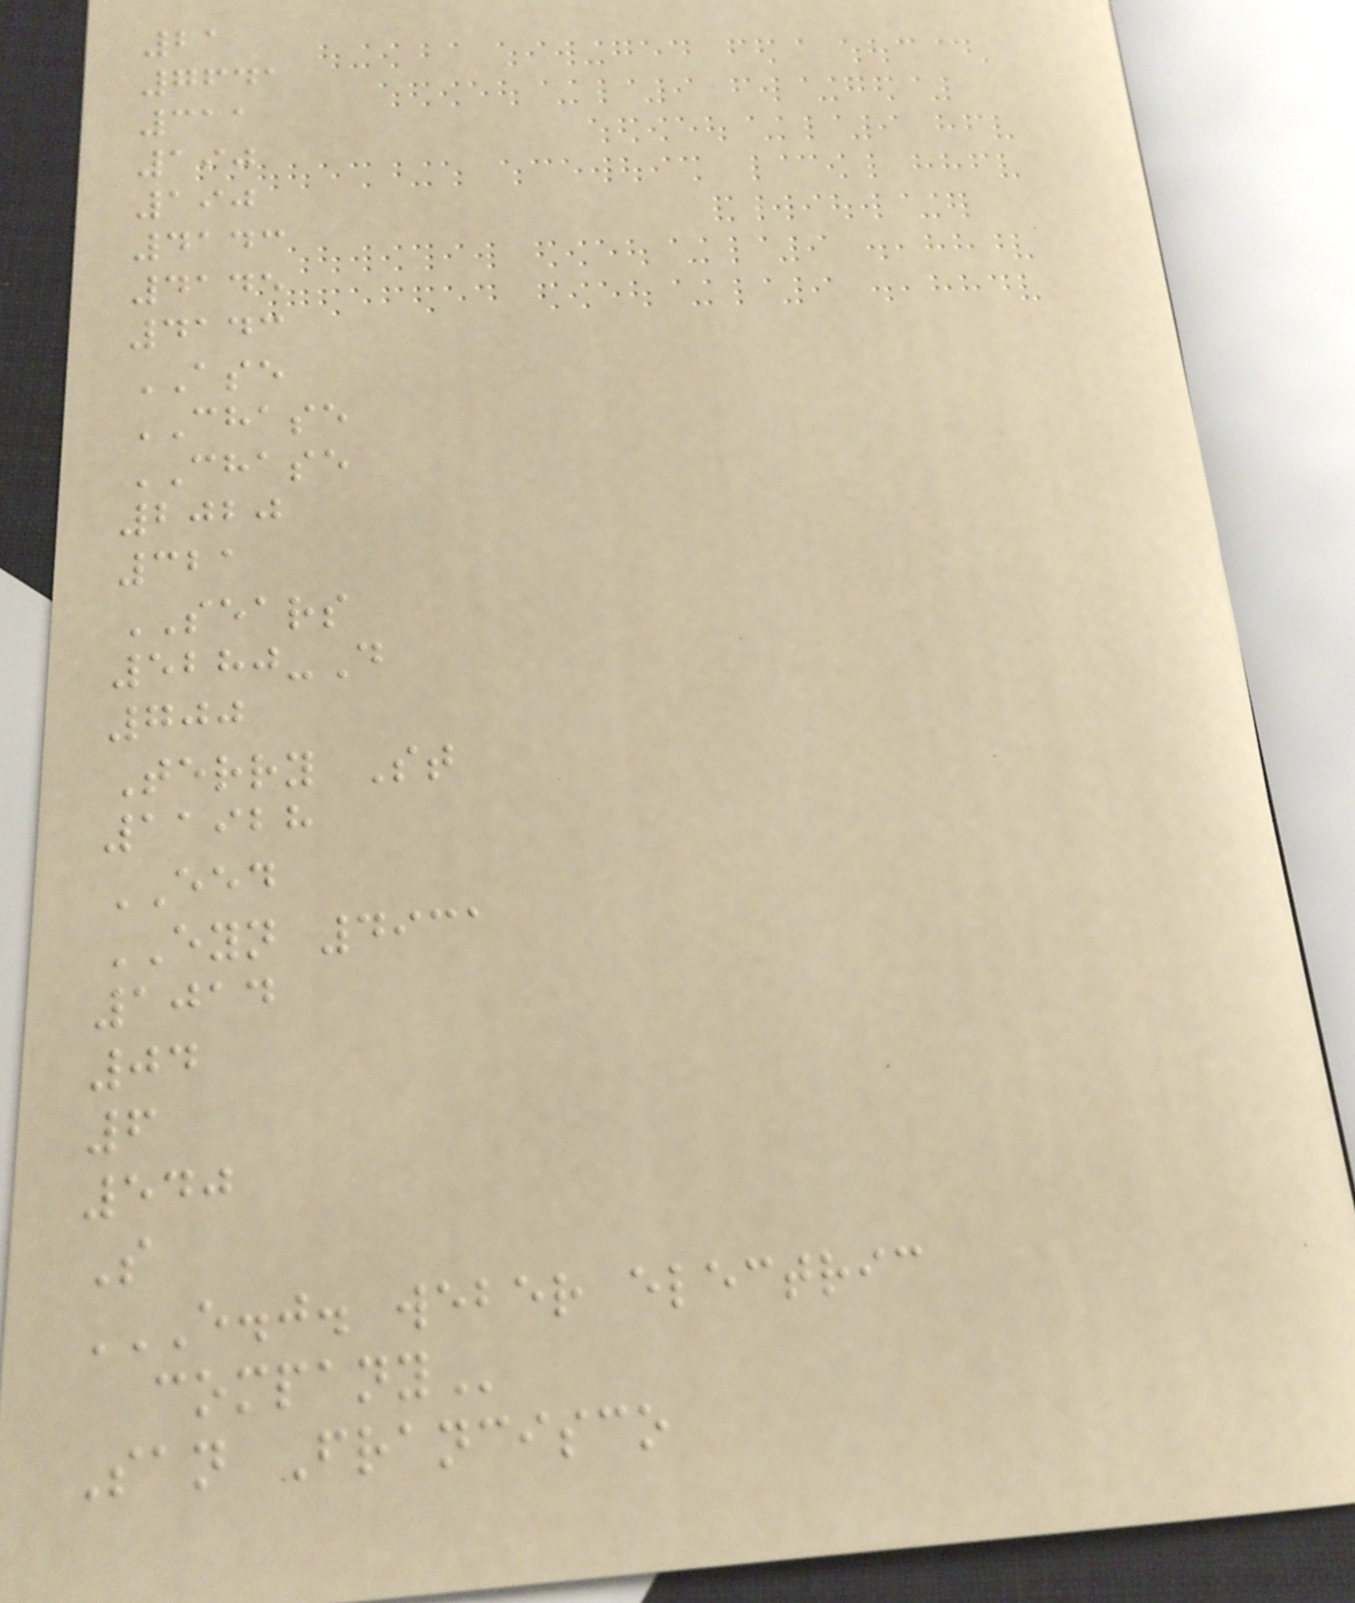21
7641
311
190
190
4143
4145
4143
ASE
CHASE
CHASE
2020
321
SEARS
5280-D
700
Terry St
11928
EED
EYN 4931
1014
04
6
540
S
E.J. WEBER ELECTRIC
COMPANY
San Francisco
